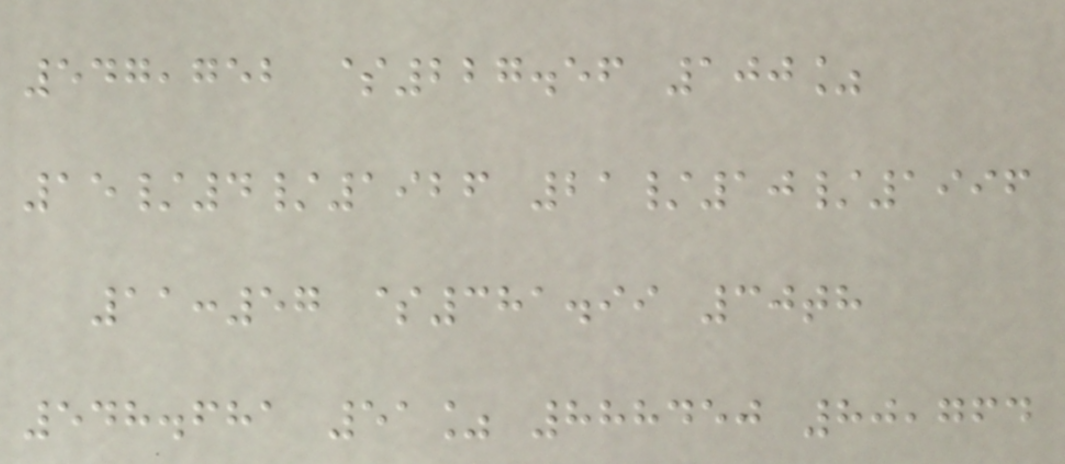547,752 $227.56 100%
15/4/1926 21/10/1996
11:57 $381.99 30th
548.681 51% 888450 80,764
